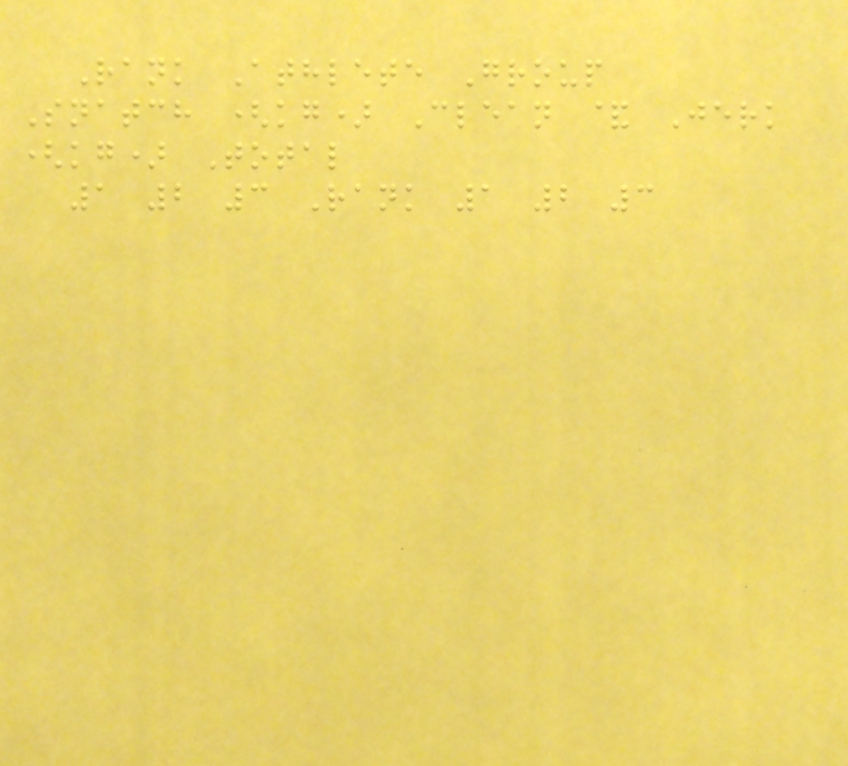Rank Athlete Group
Snatch (kg) Clean & Jerk
(kg) Total
1 2 3 Rank 1 2 3
